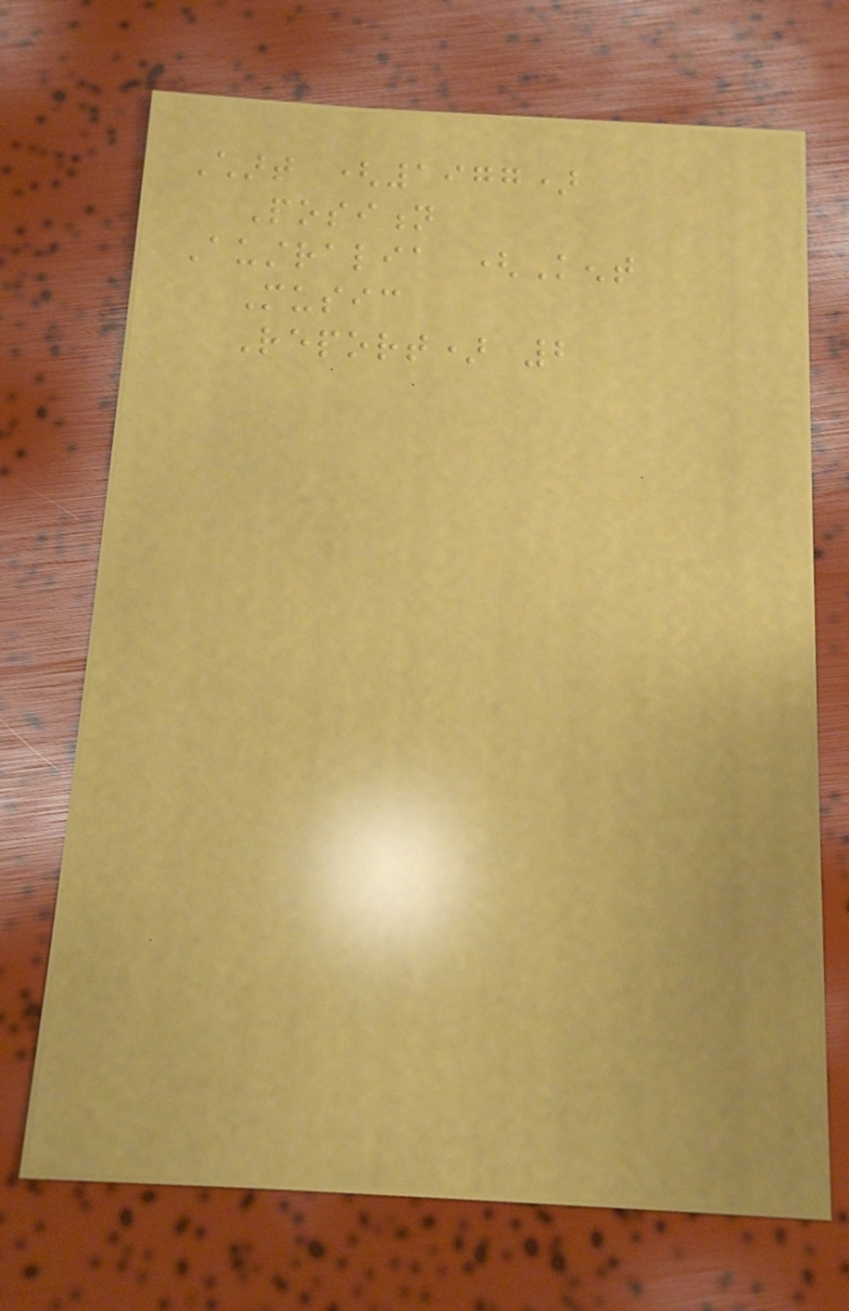Chart (1977)
Position
Australia (Kent
Music
Report) 2
